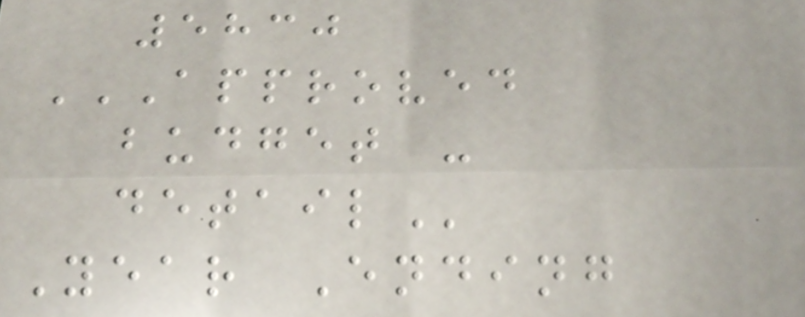5830
APPROVED
BUDGET -
DETAIL
Year Ending
